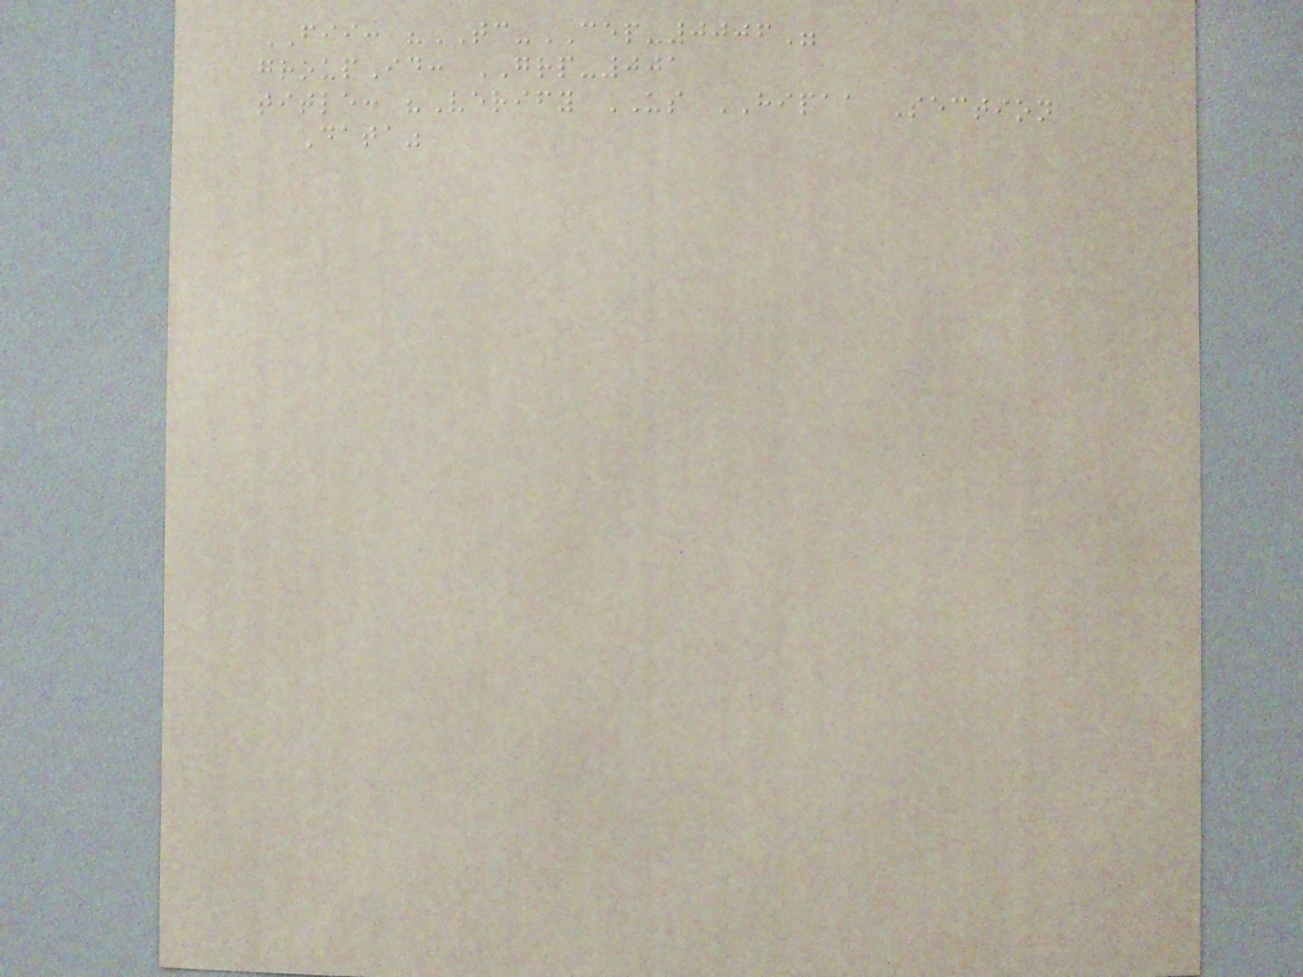FII: "TC-CEP-0006"
groupId: GRP-001
title: "Verify US HIPAA Section
Data"
